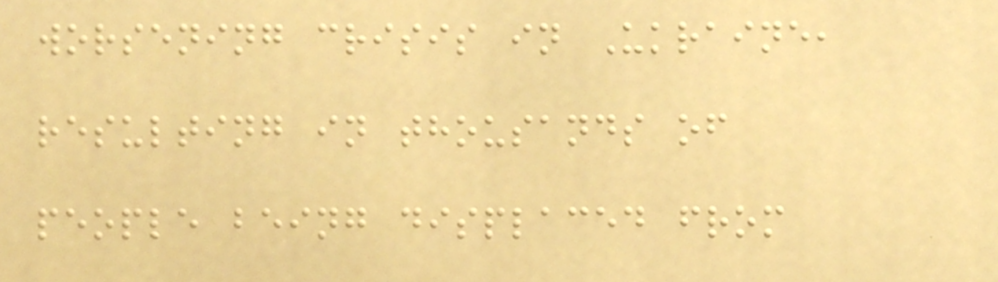worsening crisis in Ukraine,
resulting in thousands of
people being displaced from
